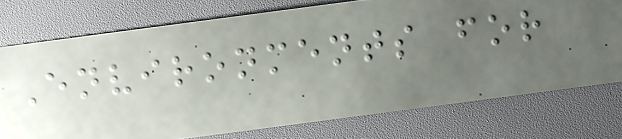Environments for
